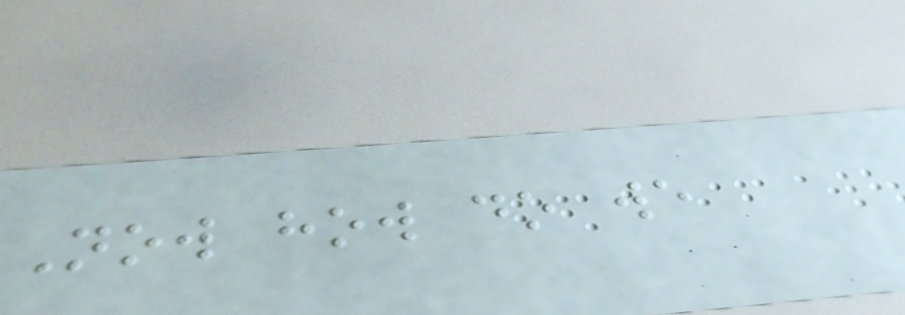Now how do we
